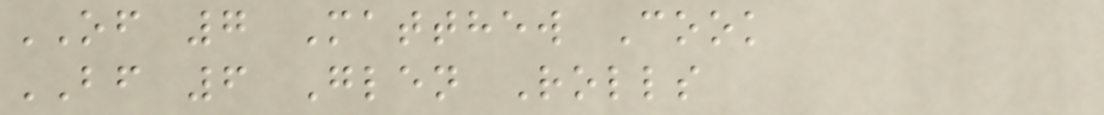OF 7 Matthew Cook
BF 6 Glen Rolls
